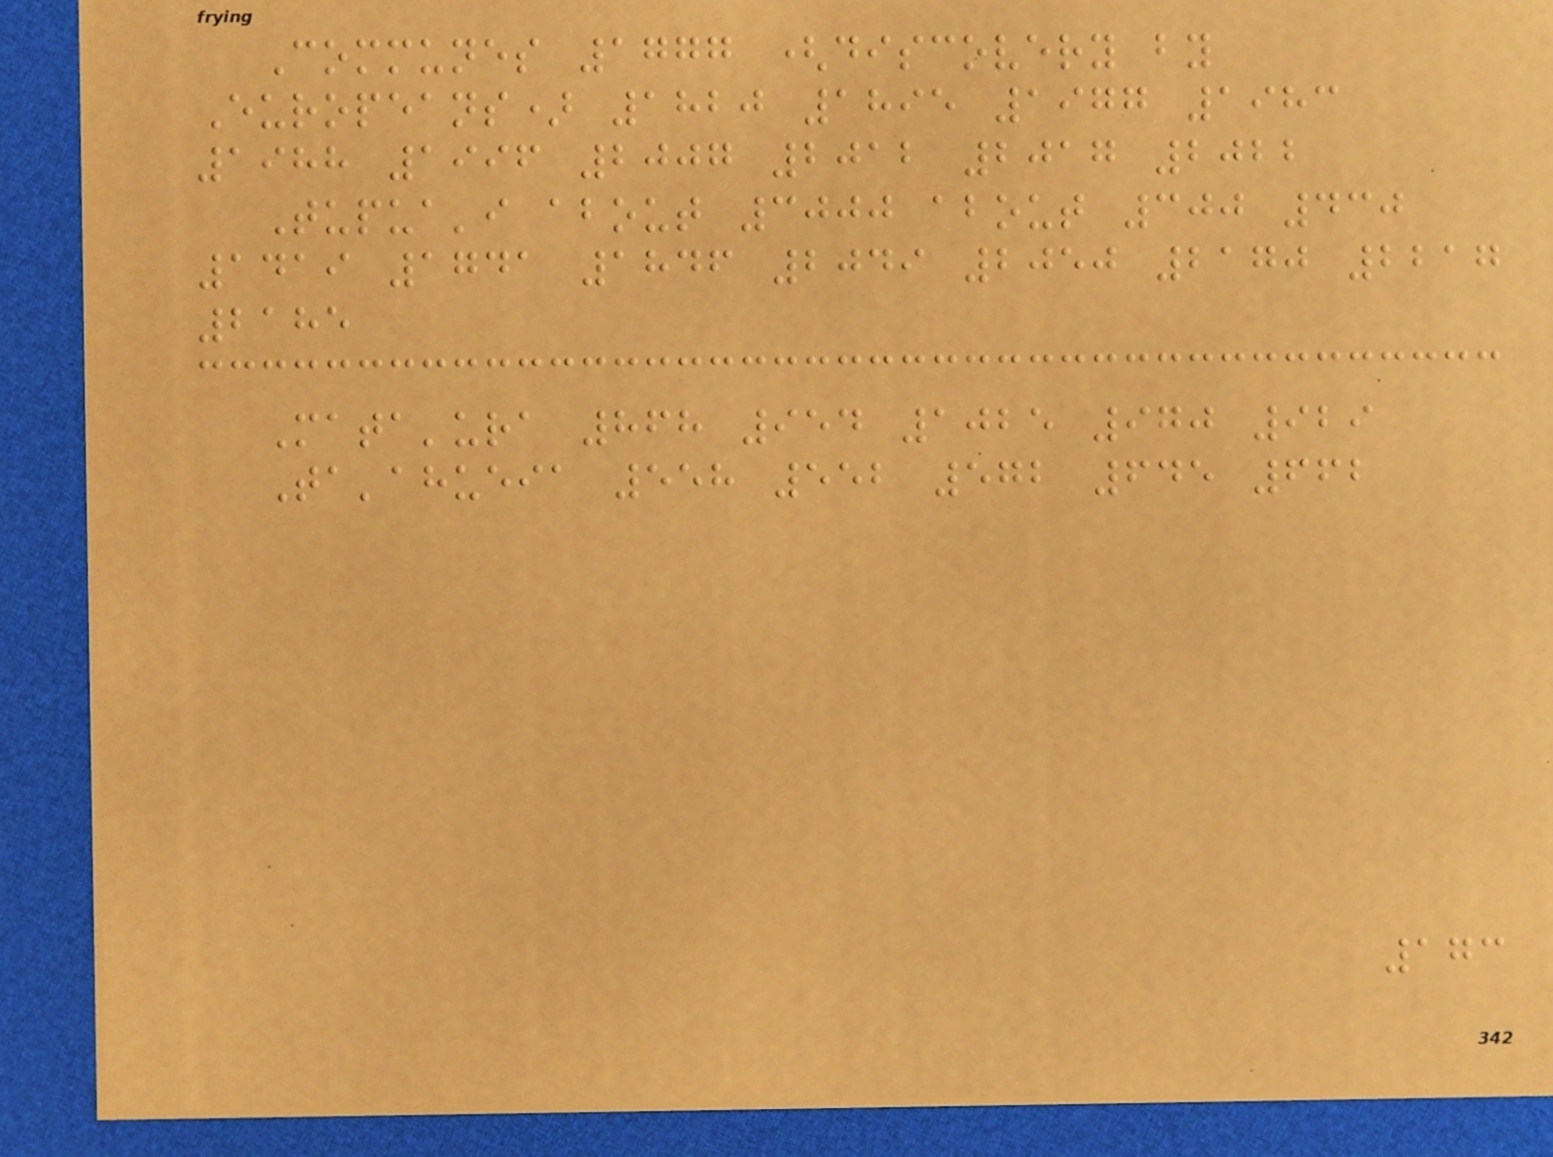Communes 1777 (discovery by
Europeans) 1820 1895 1977 1983
1988 1996 2007 2012 2017 2022
Tupua'i about 3000 about 300 430
1419 1741 1846 2049 2050 2170 2217
2185
Mata'ura 868 954 1025 970 929
Ta'ahueia 558 552 572 645 662
173
